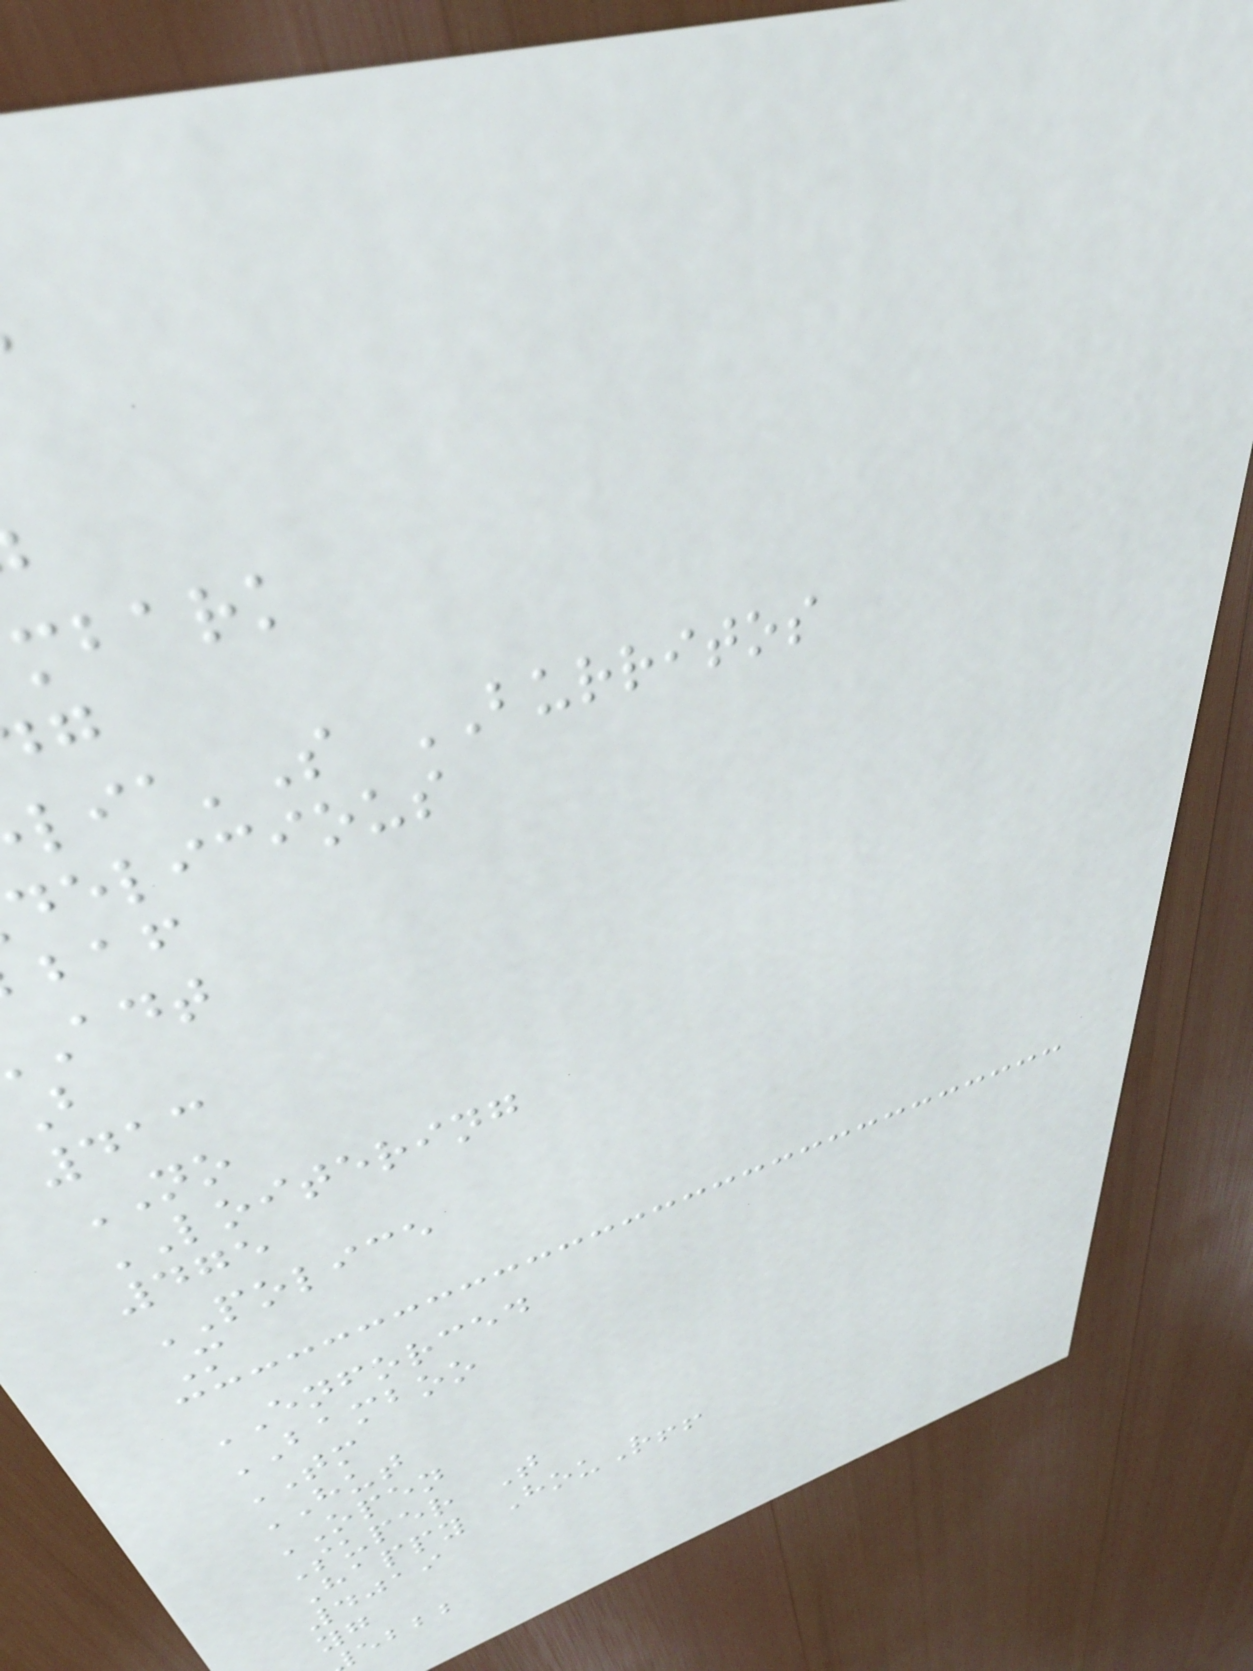mbark
'S BURRITOS
delicious
B
413
NO
LOITERING
475
POLICE
M
ENFORCED
BAMBOO
TM
HUT
OPEN
Super T
Happy HouR!!
4019
yg
ebbb
